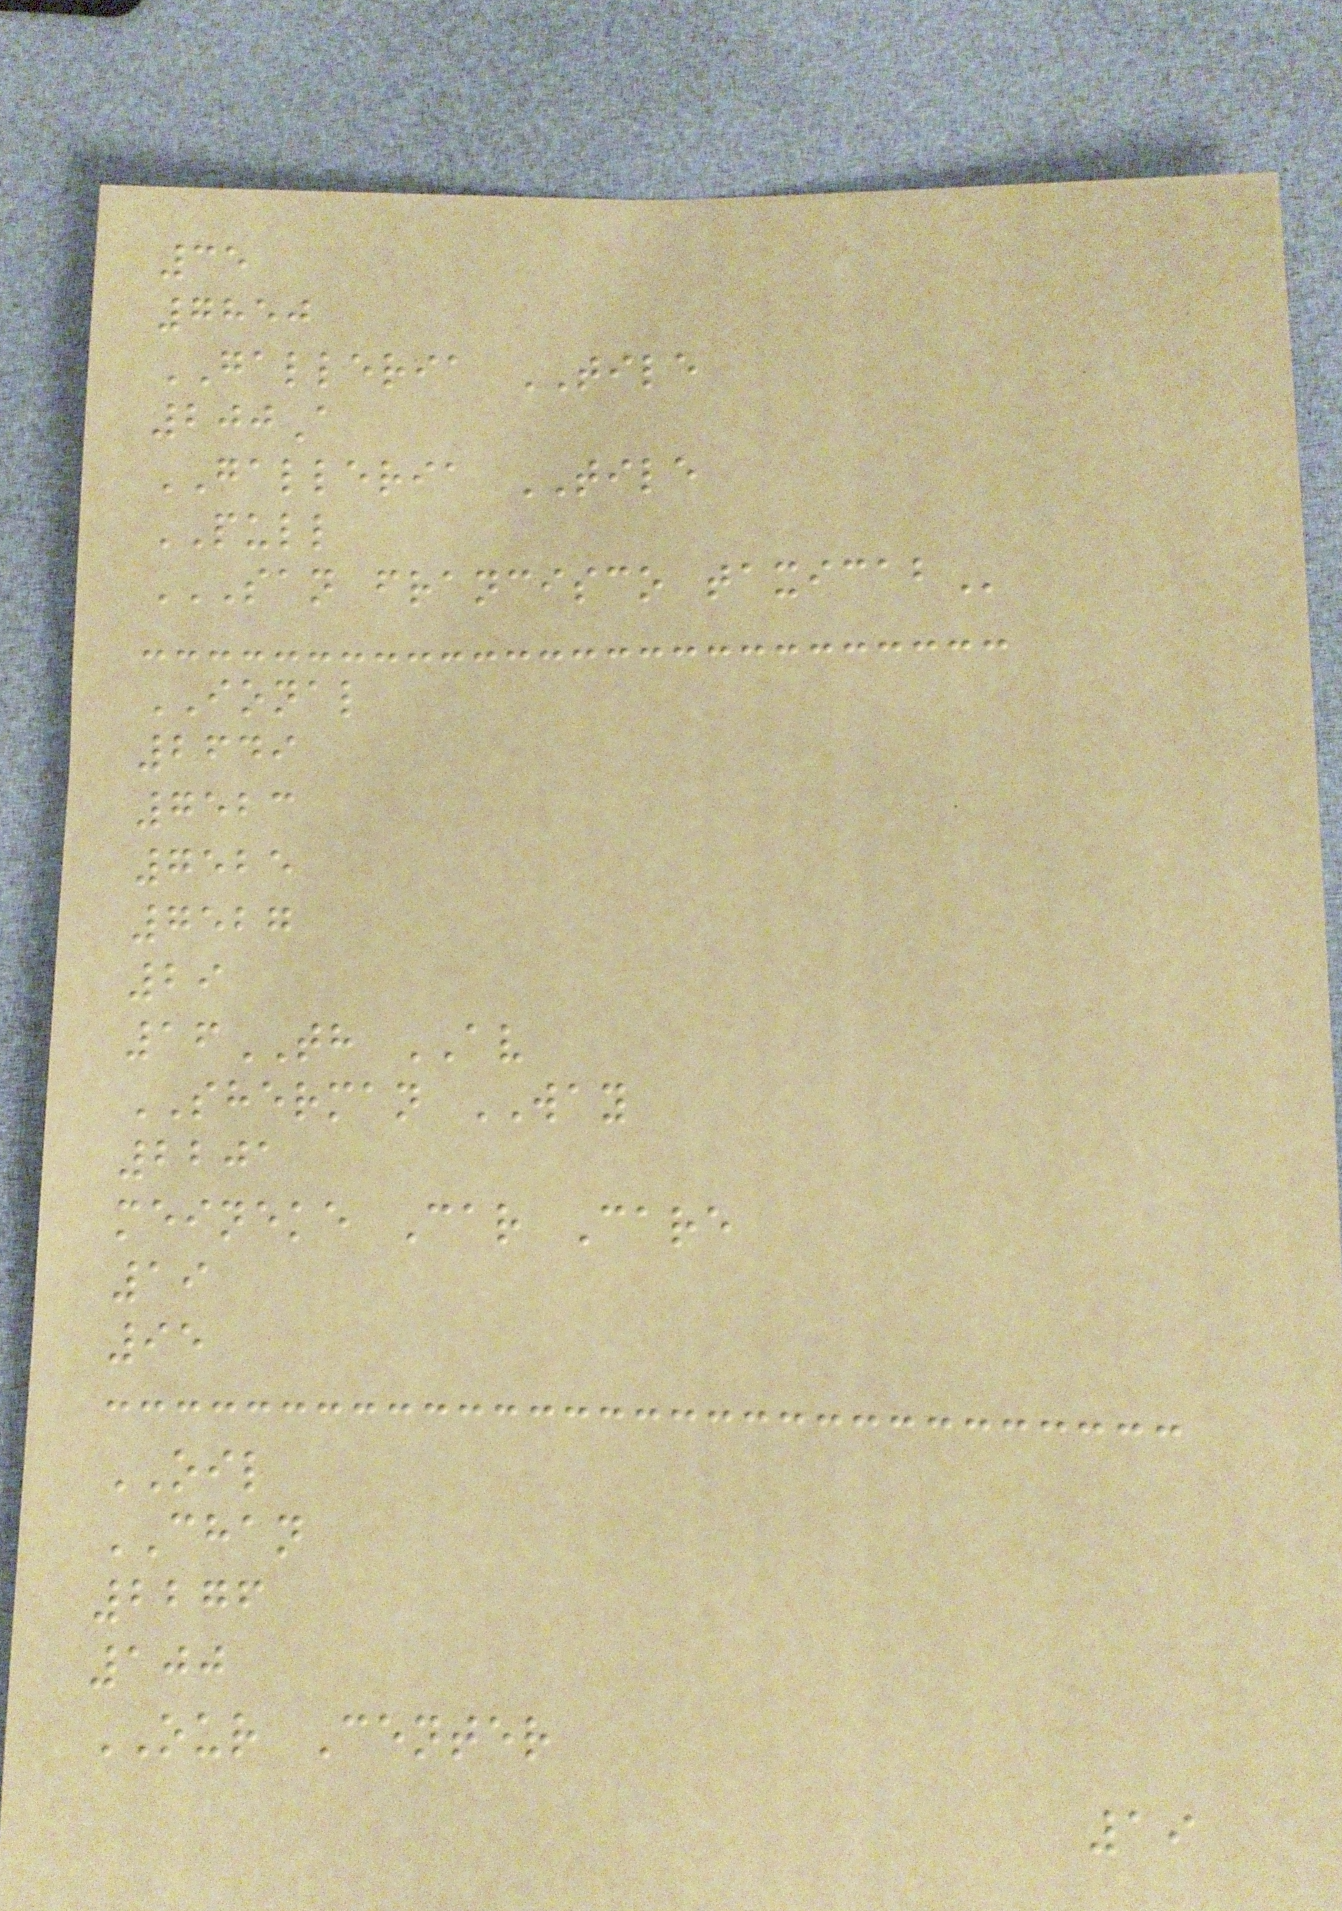35
7850
GALLERIA TILE
200A
GALLERIA TILE
PULL
SAN FRANCISCO TAXICAB
IONAL
2649
7523
7525
7527
29
16TH AV
SHERMAN WAY
2201
meineke Car Care
19
95
OIL
CHAN
2276
100
OUR Center
19
